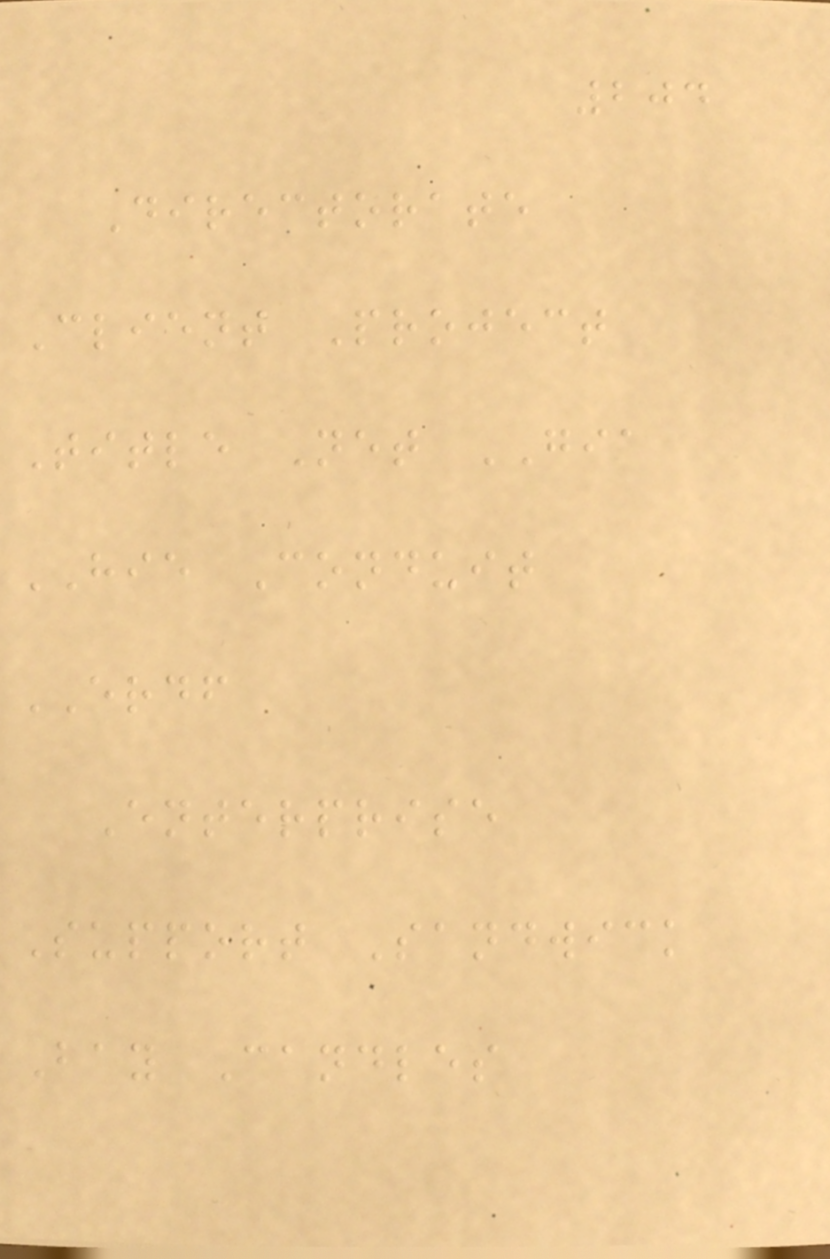204
Directorate
Client Project
Title Net GIA
HIE Conduit
ERDF
Enterprise
Support Sandwick
Bay Candles
